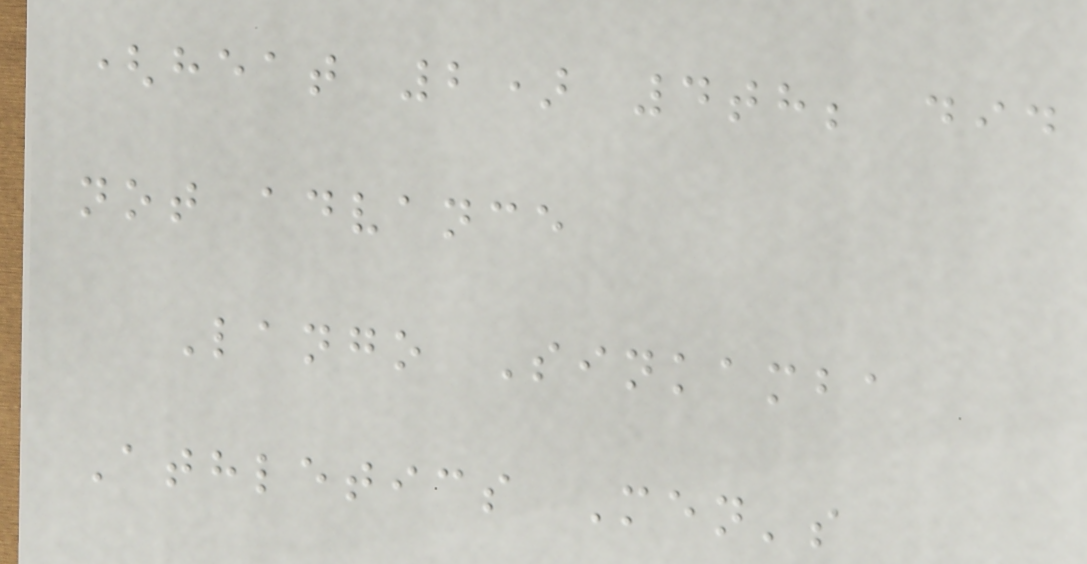(heat 2) 4th; did
not advance
Lango Sinkamba
Athletics Men's
